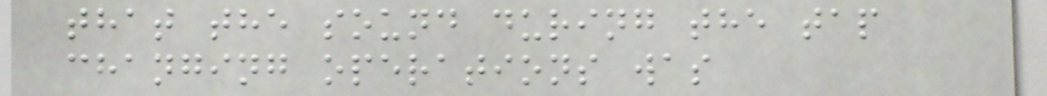that the sound during the tap
changing operations was
